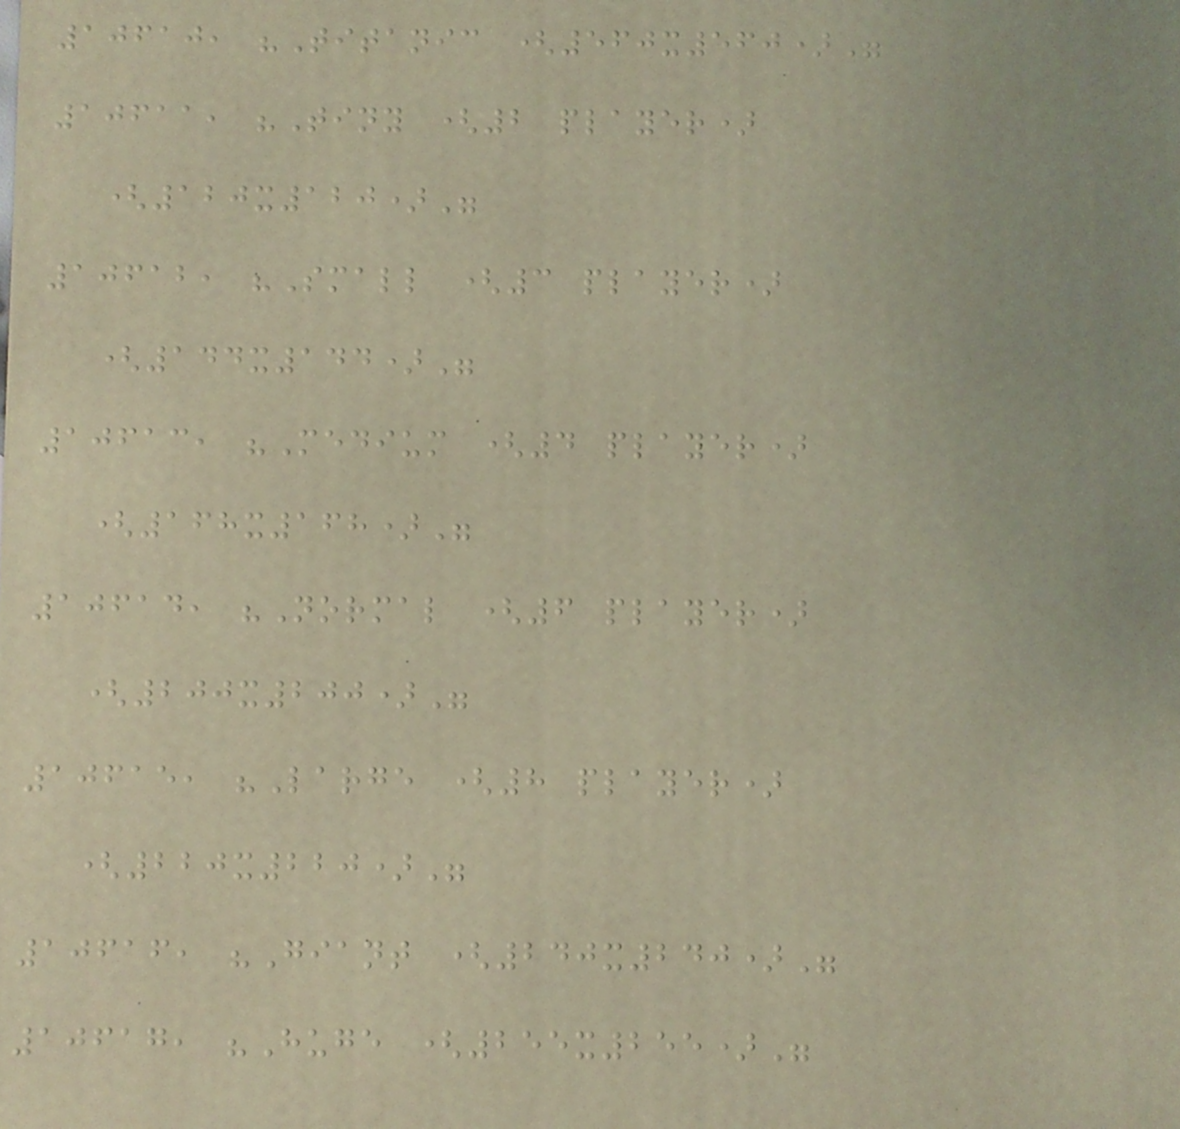10610, "Titanic (560x560)"
10611, "Tiny (2 player)
(120x120)"
10612, "Small (3 player)
(144x144)"
10613, "Medium (4 player)
(168x168)"
10614, "Normal (6 player)
(200x200)"
10615, "Large (8 player)
(220x220)"
10616, "Giant (240x240)"
10617, "Huge (255x255)"
